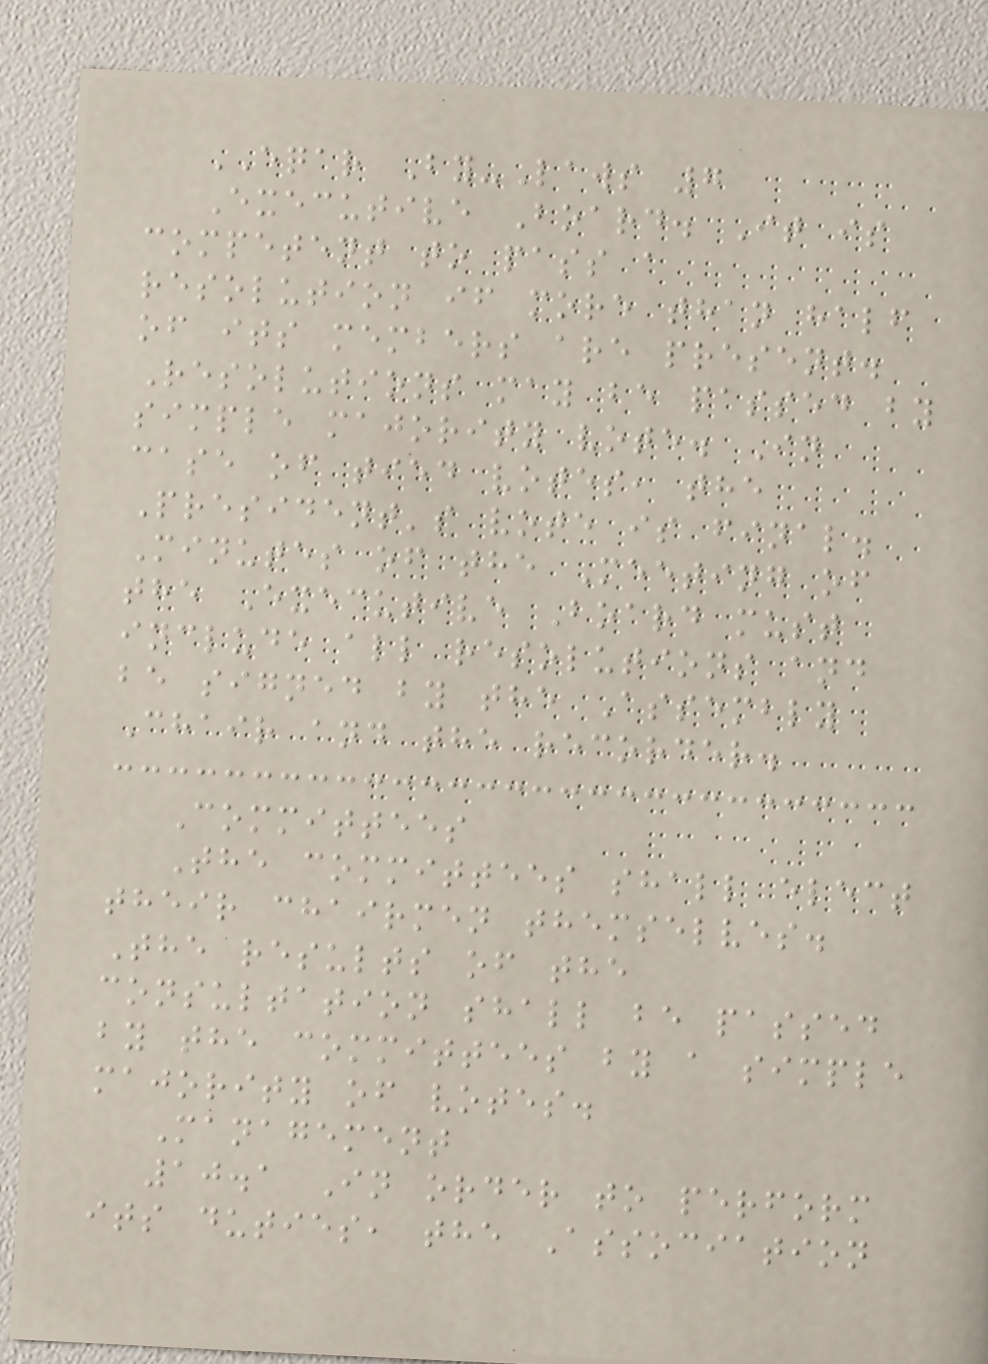EQAR By-Laws 7
Executive Board. It is
competent to pass a
resolution if more than half
of its members are present.
Resolutions may be passed by
simple majority vote. In
case of tied votes, the
President's vote is final.
Minutes of the Meeting of
the Executive Board must
include all resolutions and
be signed by the Assembly
Chair and the recorder.
Committees
The committees shall elect
their chairmen themselves.
The results of the
consultation shall be passed
by the committees by a simple
majority of votes.
Management
10.1 In order to perform
its duties, the Association
